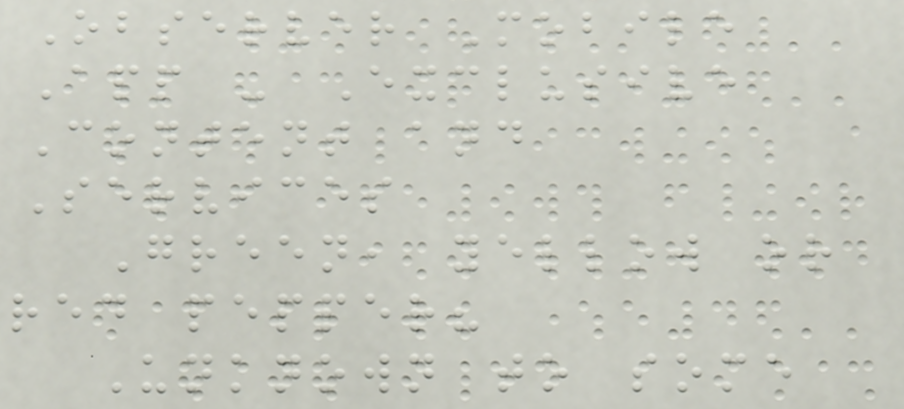Observer Mobile
App - Exclusive
Content and
Services
Green, yellow or
red pepper?
Unknown to some
